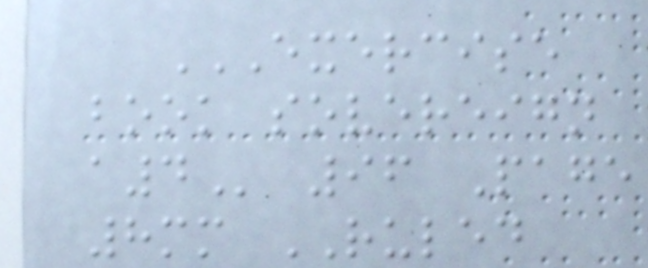EXERCISE
BOOK SOVEREIGN
A4 96 Page
8mm RULED
